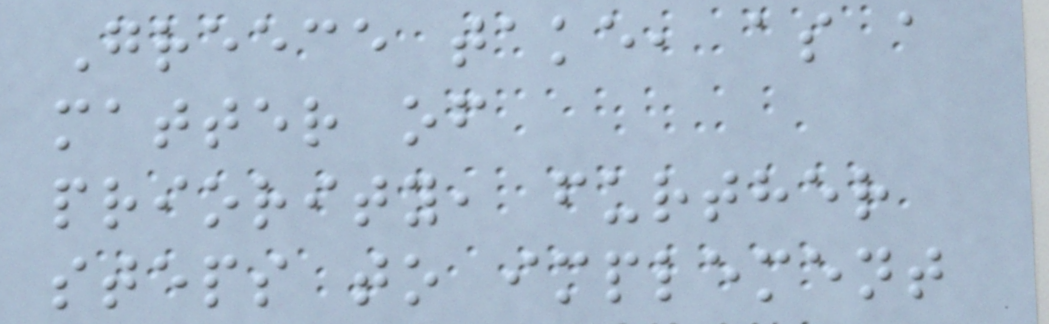Greece take, as a
matter of
priority, further
steps to implement
